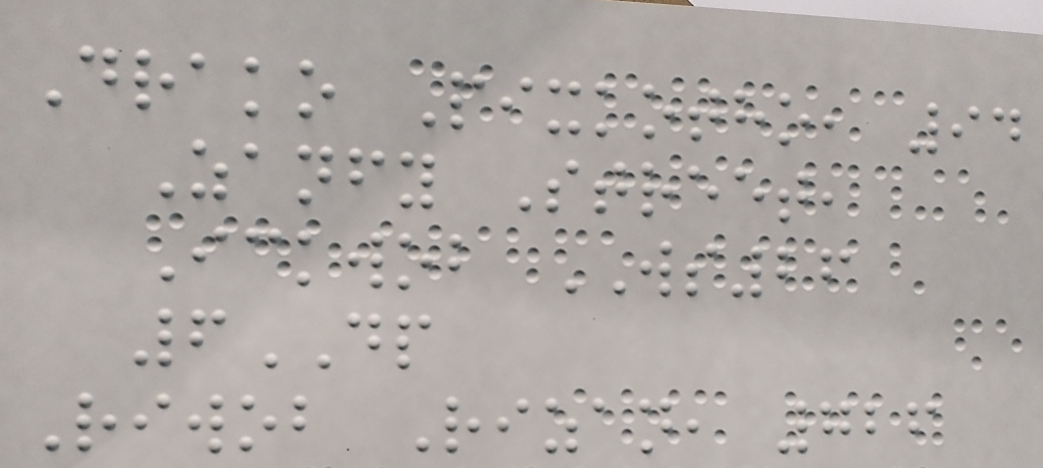Drako Pixkotho, 94
Zanfy Street,
Ickwob WS26
6DP
Riwob Rizan, 726
